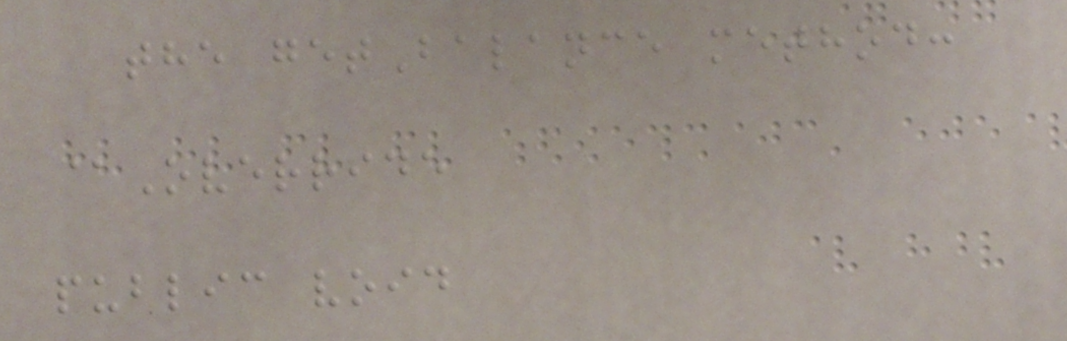the getBalance method:
@Override
public void
